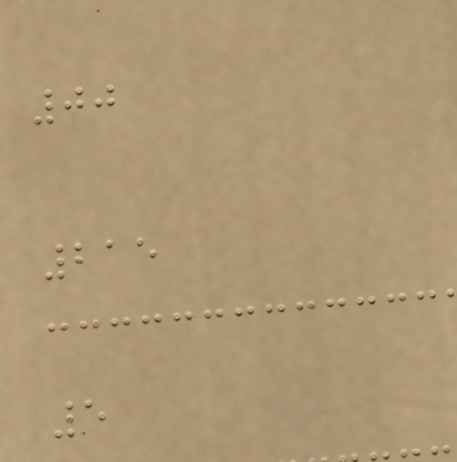00
215
5
